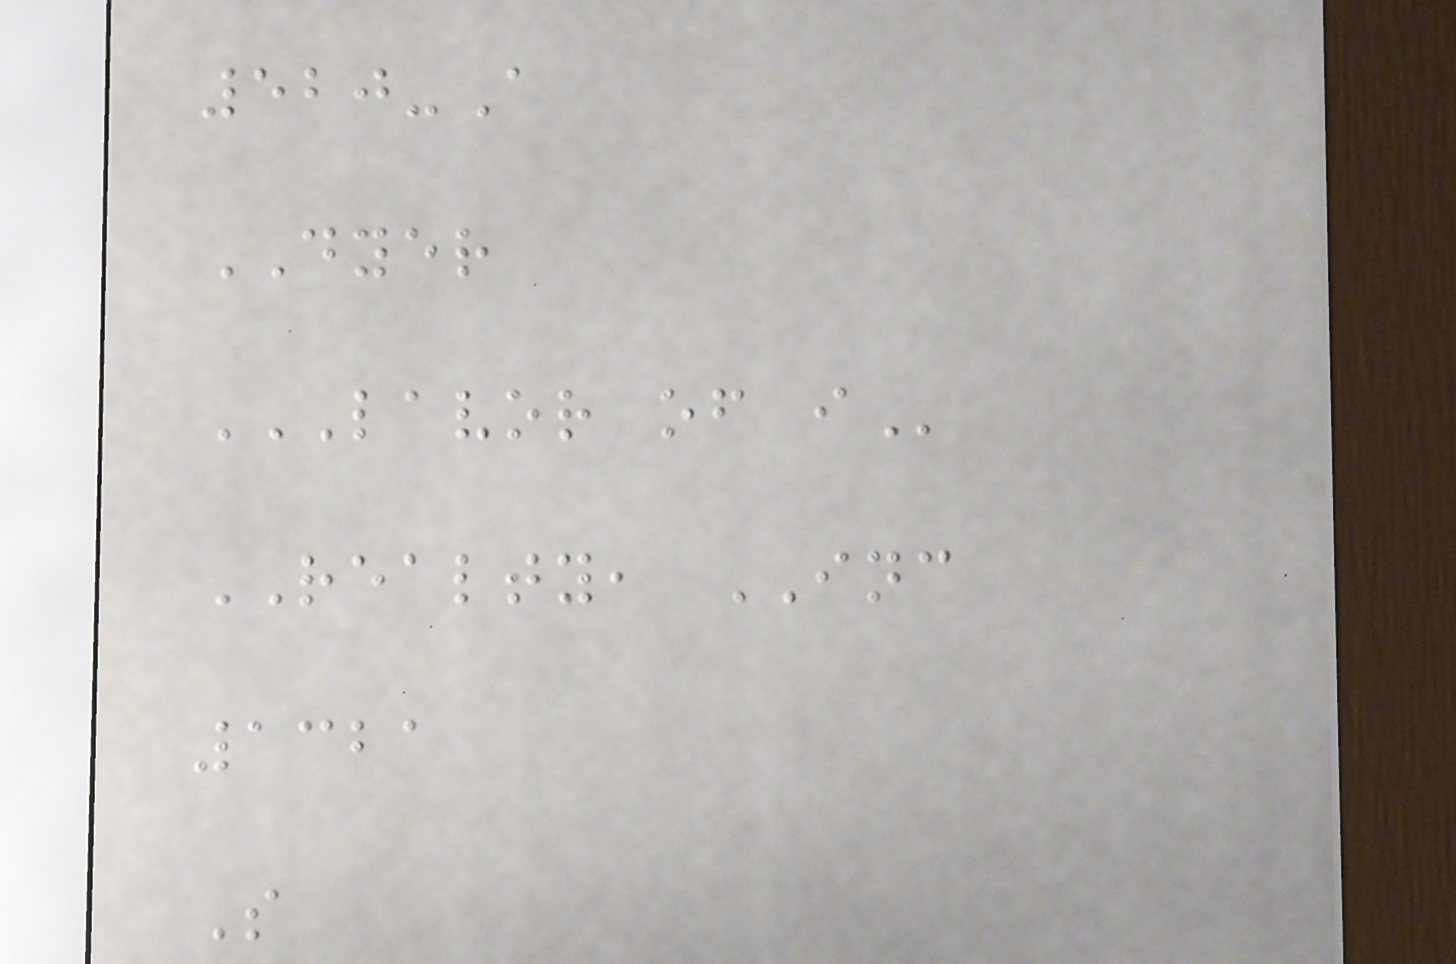520-A
DYER
LAVOR OF I
REALTY, INC
1321
S
